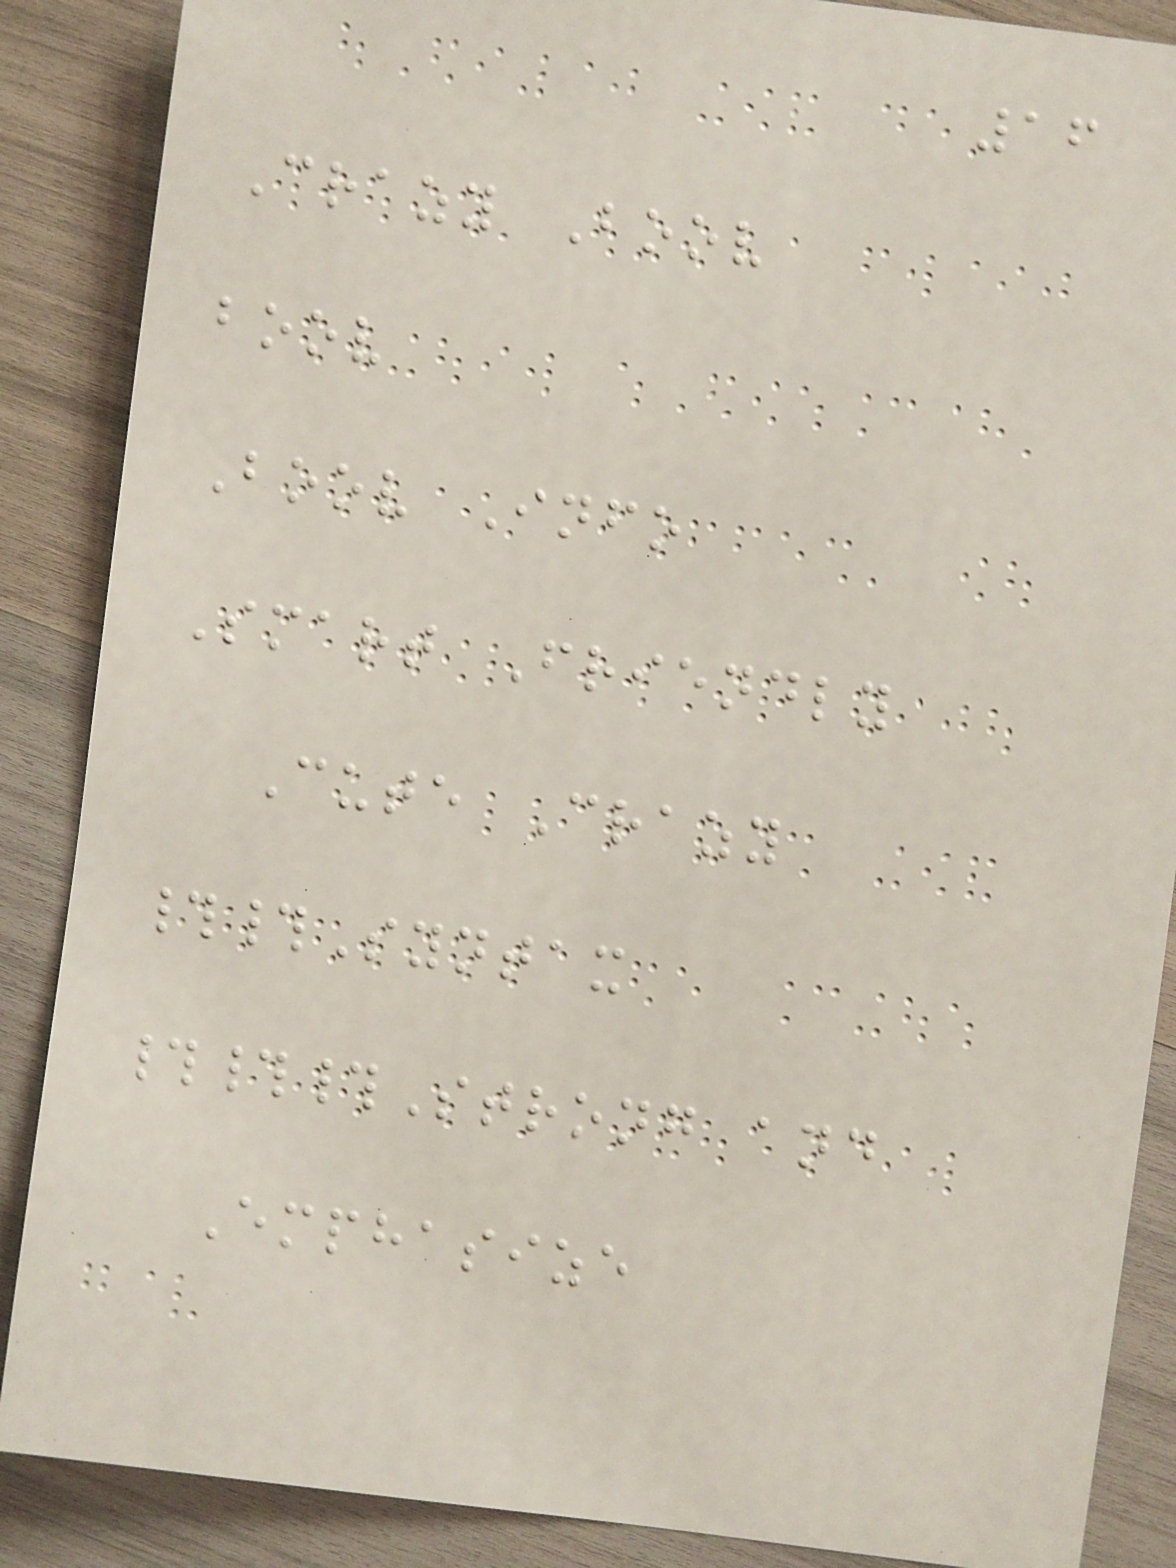16
Crazy Boov
boov
Boov Info
Smart Friendly
Cute Crazy
##Syntax
###Strong and
Emphasize
